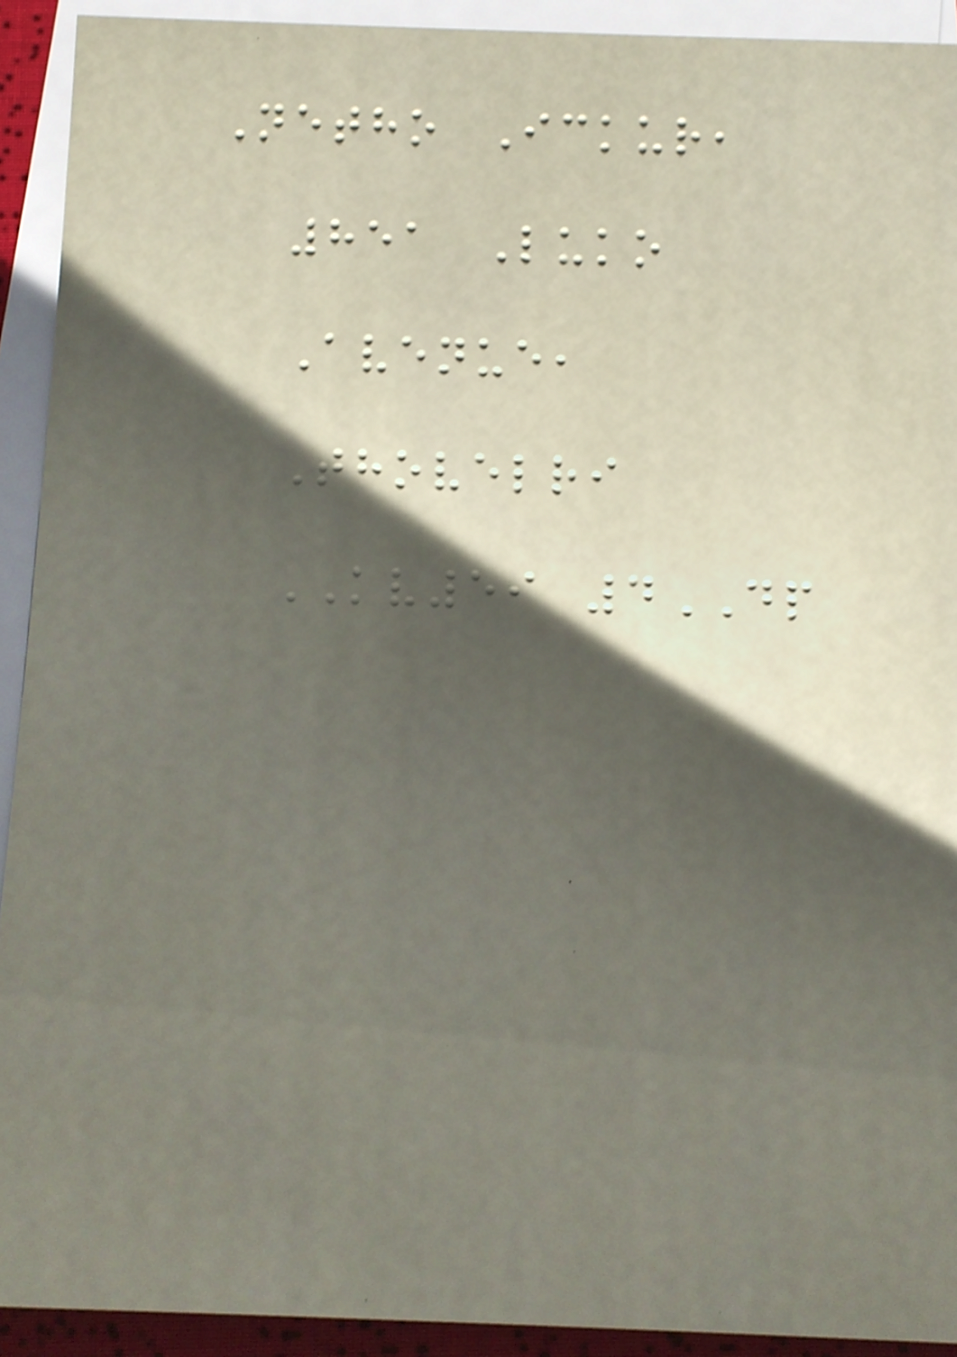Netho Ickur,
851 Luko
Avenue,
Thovelri
KV59 4DP
